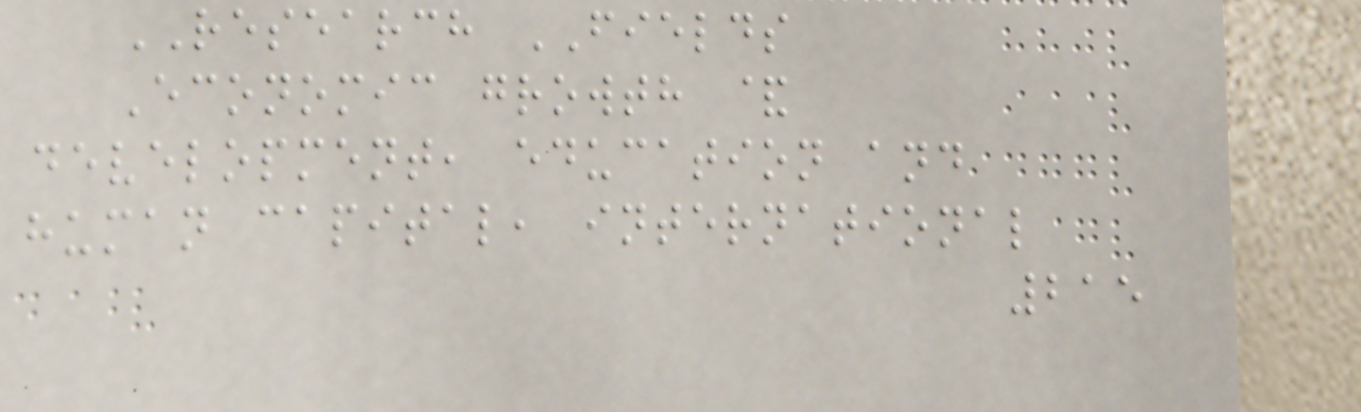RESEARCH FIELDS
Economic growth &
development, education and
human capital, international
215
